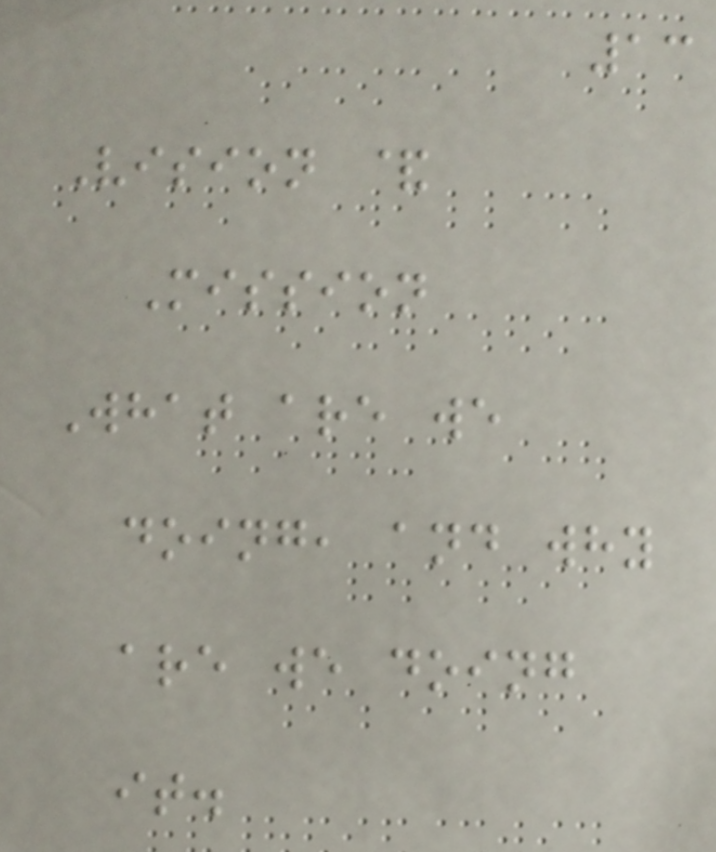13
Vision &
Mission
What are we
doing, and why
are we doing
it.
